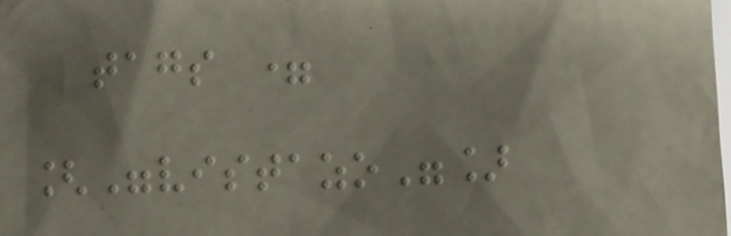tags =
["vistazo"]
